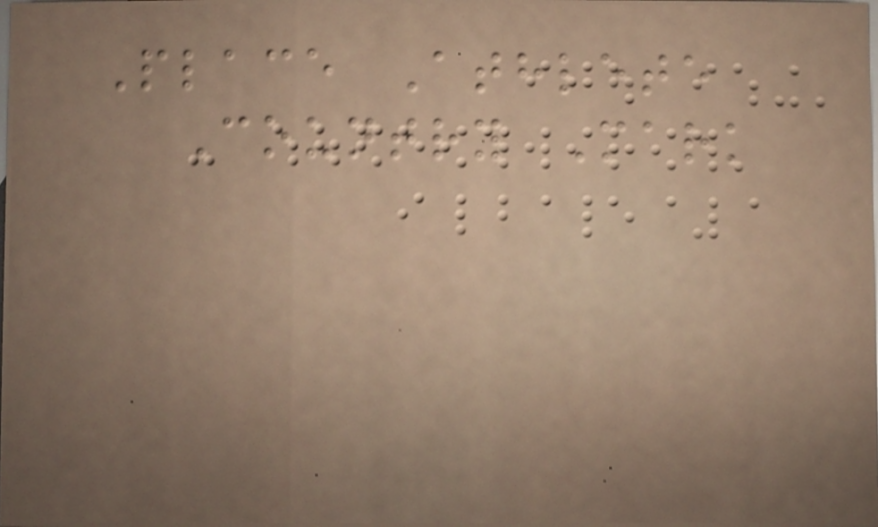Place Athlete
Country Mark
